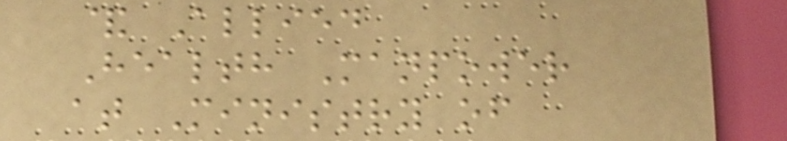& Allied
Health Manpower
at Ministry of
